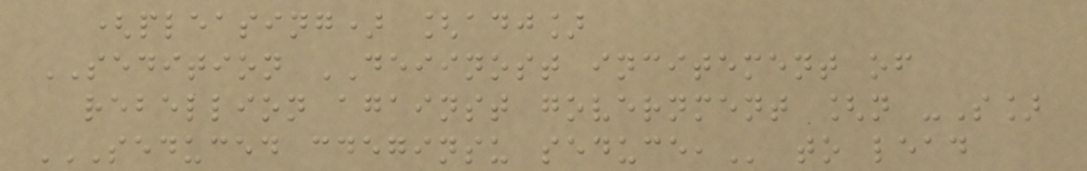(pleasing) [adj]
SEDITION DEIINOST incitement of
rebellion against government [n -S]
SEDUCED CDEGINSU SEDUCE, to lead
